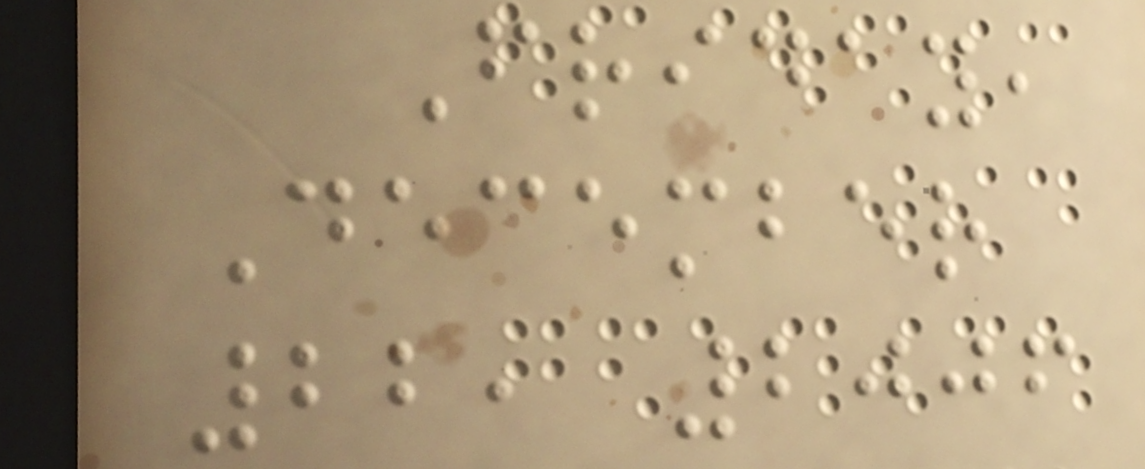Friday,
December
22, 2006
